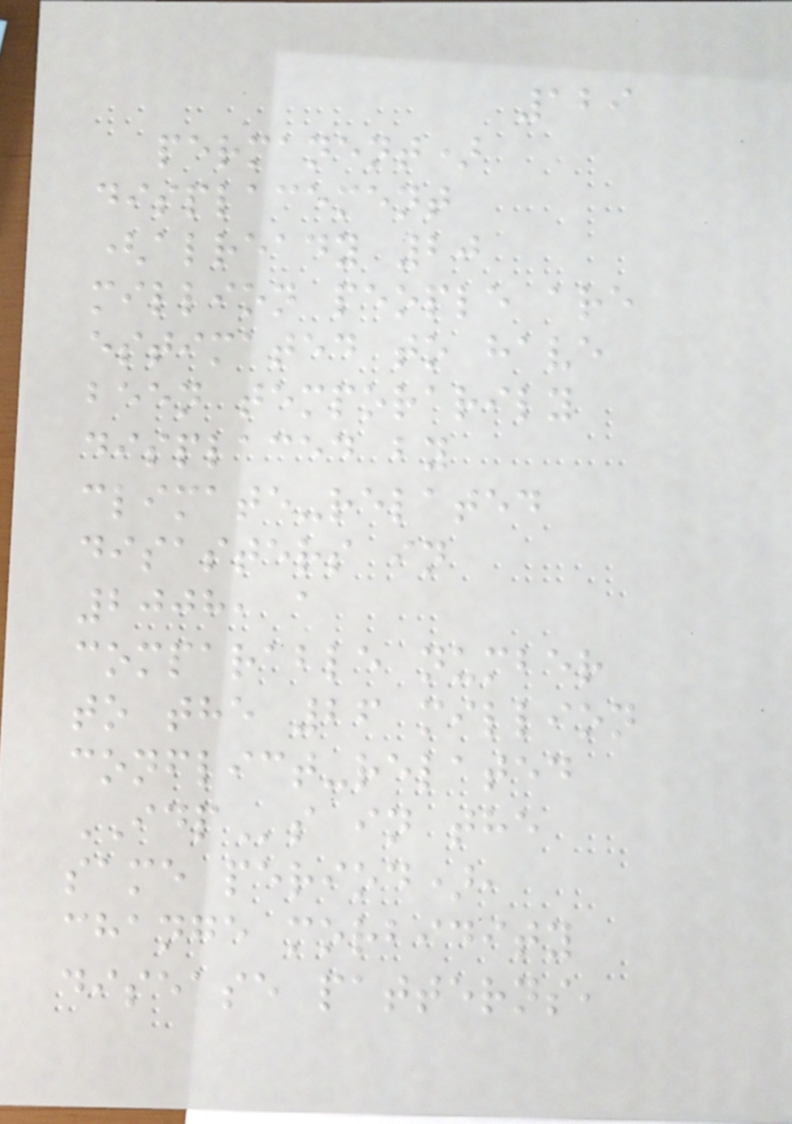129
permanent)
displacement
(already 20
million people are
estimated to have
been temporarily
displaced by
climate-related
disasters in
2008, a
comparable number
to the 26 million
conflict-related
IDPs in the
same period),
change morbidity
disease patterns,
